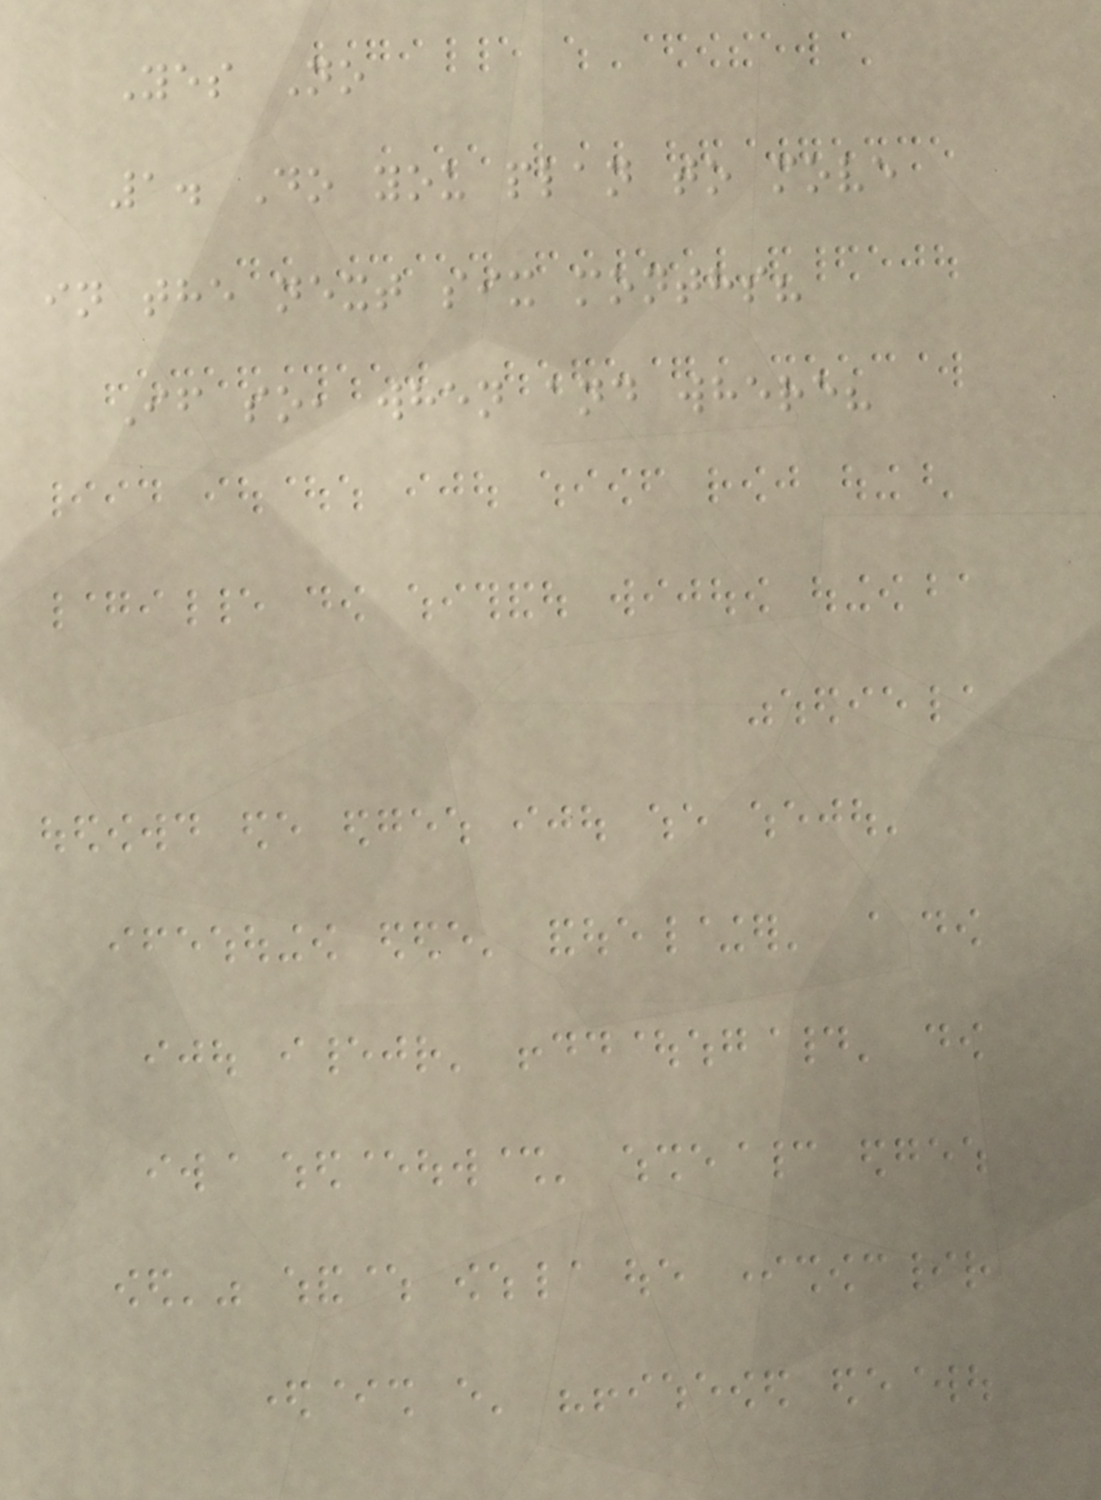Yes No
1. Do you plan to move
in the next six months?
If so, when and where?
